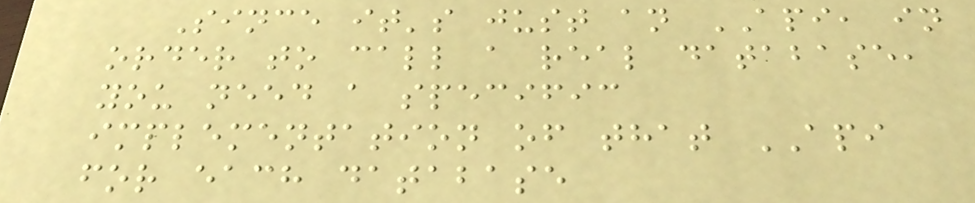Since it's just an API, in
order to call a real database,
you need a specific
implementation of that API
for each database
